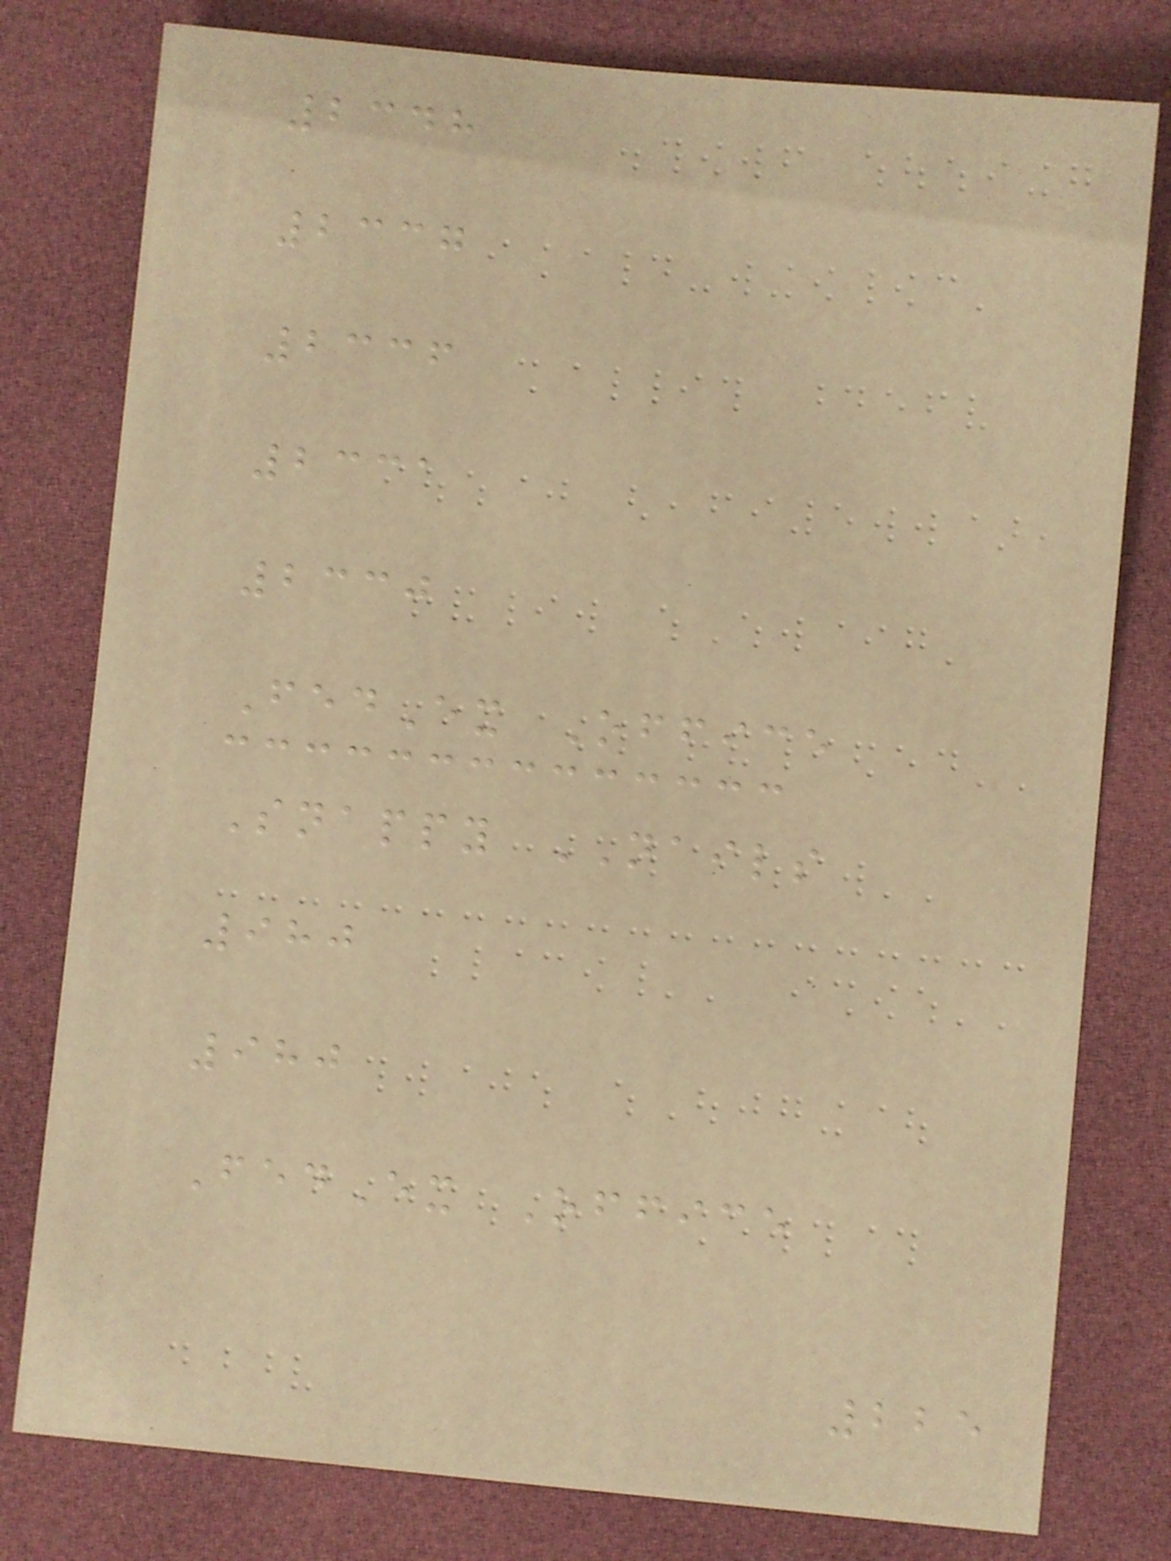2348
2337
2336
2331
2330
FedEx Office
Snappy NAILS
980
980
FedEx Office
225
